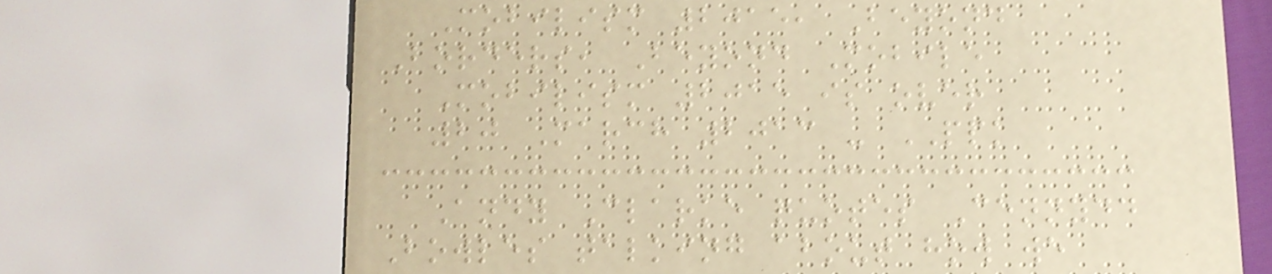Mobilism 2015, Beyond
Borders, Beyond Mobile
Mobilism 2015 is over
20 March 2013 - PPK
Andy Clarke quotes Cennydd
Bowles talking about how we
